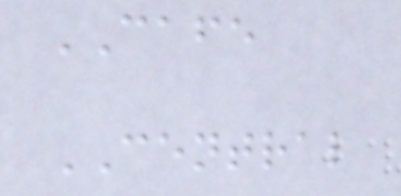CAFE
CENTRAL
